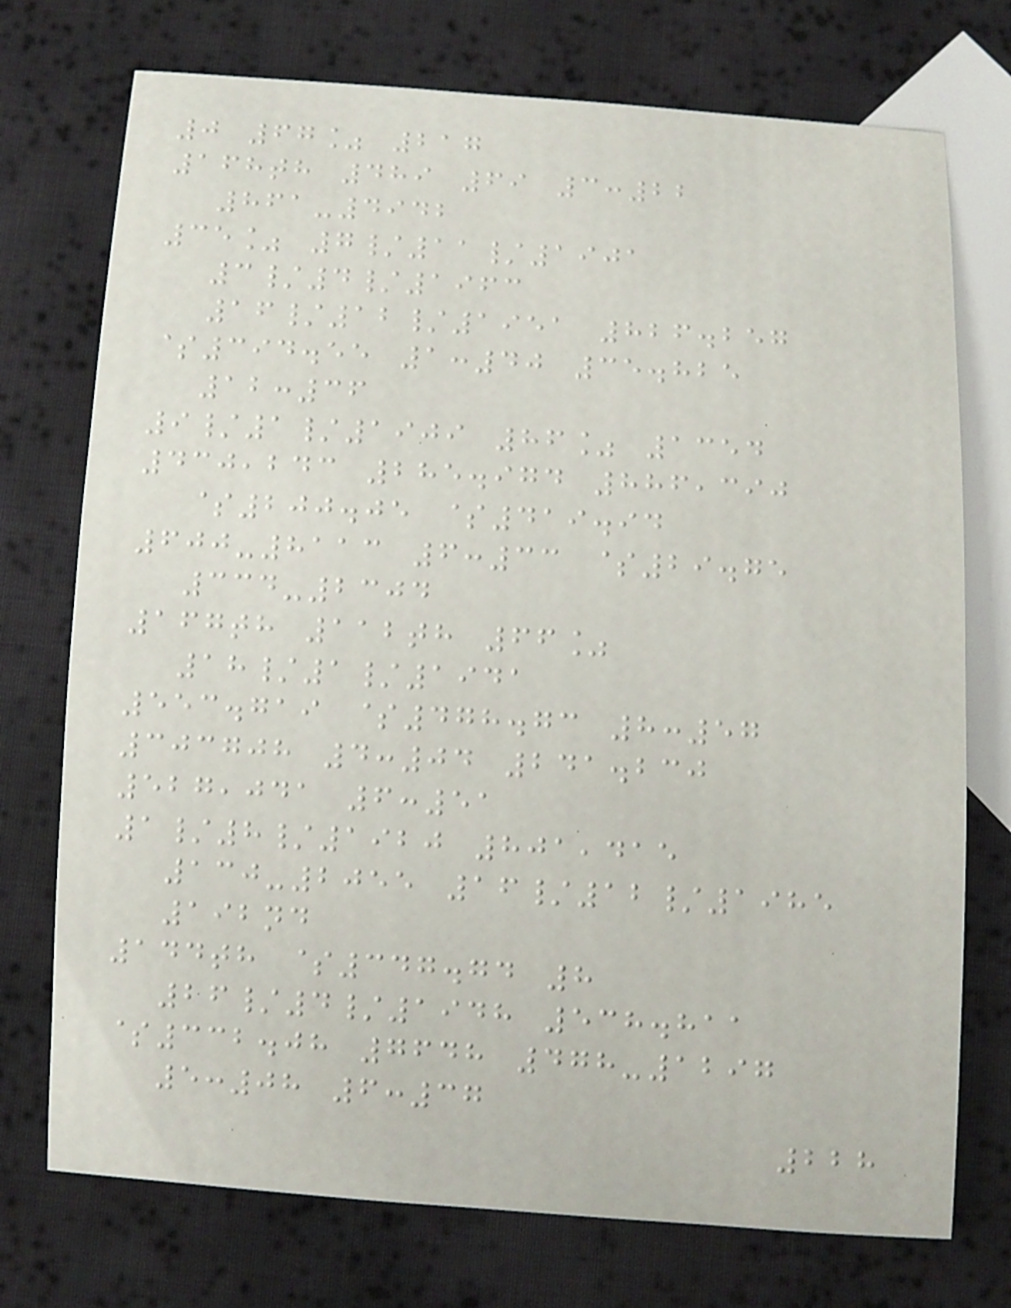0 67% 217
168th 489 69 3:22
861-4942
35% 7/11/1901
3/4/1963
16/12/1951 826.257
$394.55 1:40 35.825
12:36
9/1/1909 86% 1354
430,243 285.974 886,390
$200.05 $419.94
600-8113 6:33 $29.75
334-2304
167th 112th 66%
18/1/1941
553.719 $478.73 8:57
303708 4:04 241.230
527,041 6:51
1/8/1920 801,415
130-2055 16/12/1985
192nd
144th $347.74 8
26/4/1948 538.811
$332.08 7648 478-1297
5:08 6:37
228
